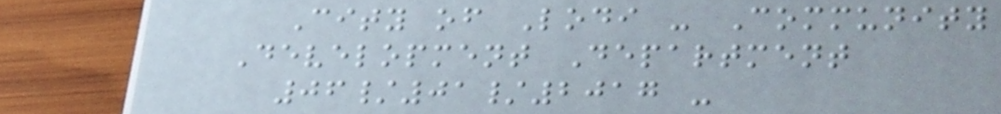City of Lodi - Community
Development Department
06/01/2017 -
